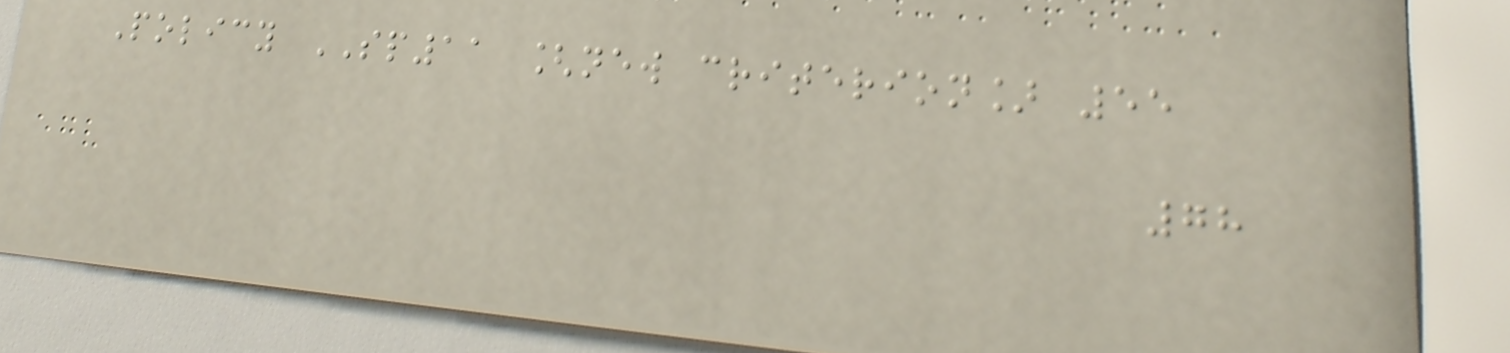Policy SP11 [new criterion] 55
78
